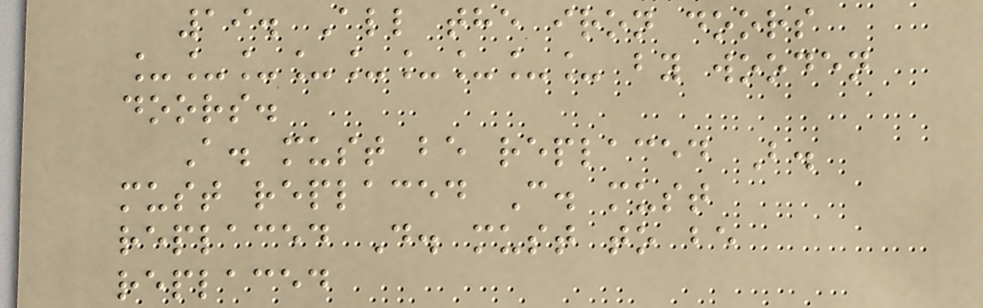19. All the iron doors
_________ by wooden
doors.
A. must be replaced B.
must replaced C. must
replaced D. must to be
replaced
